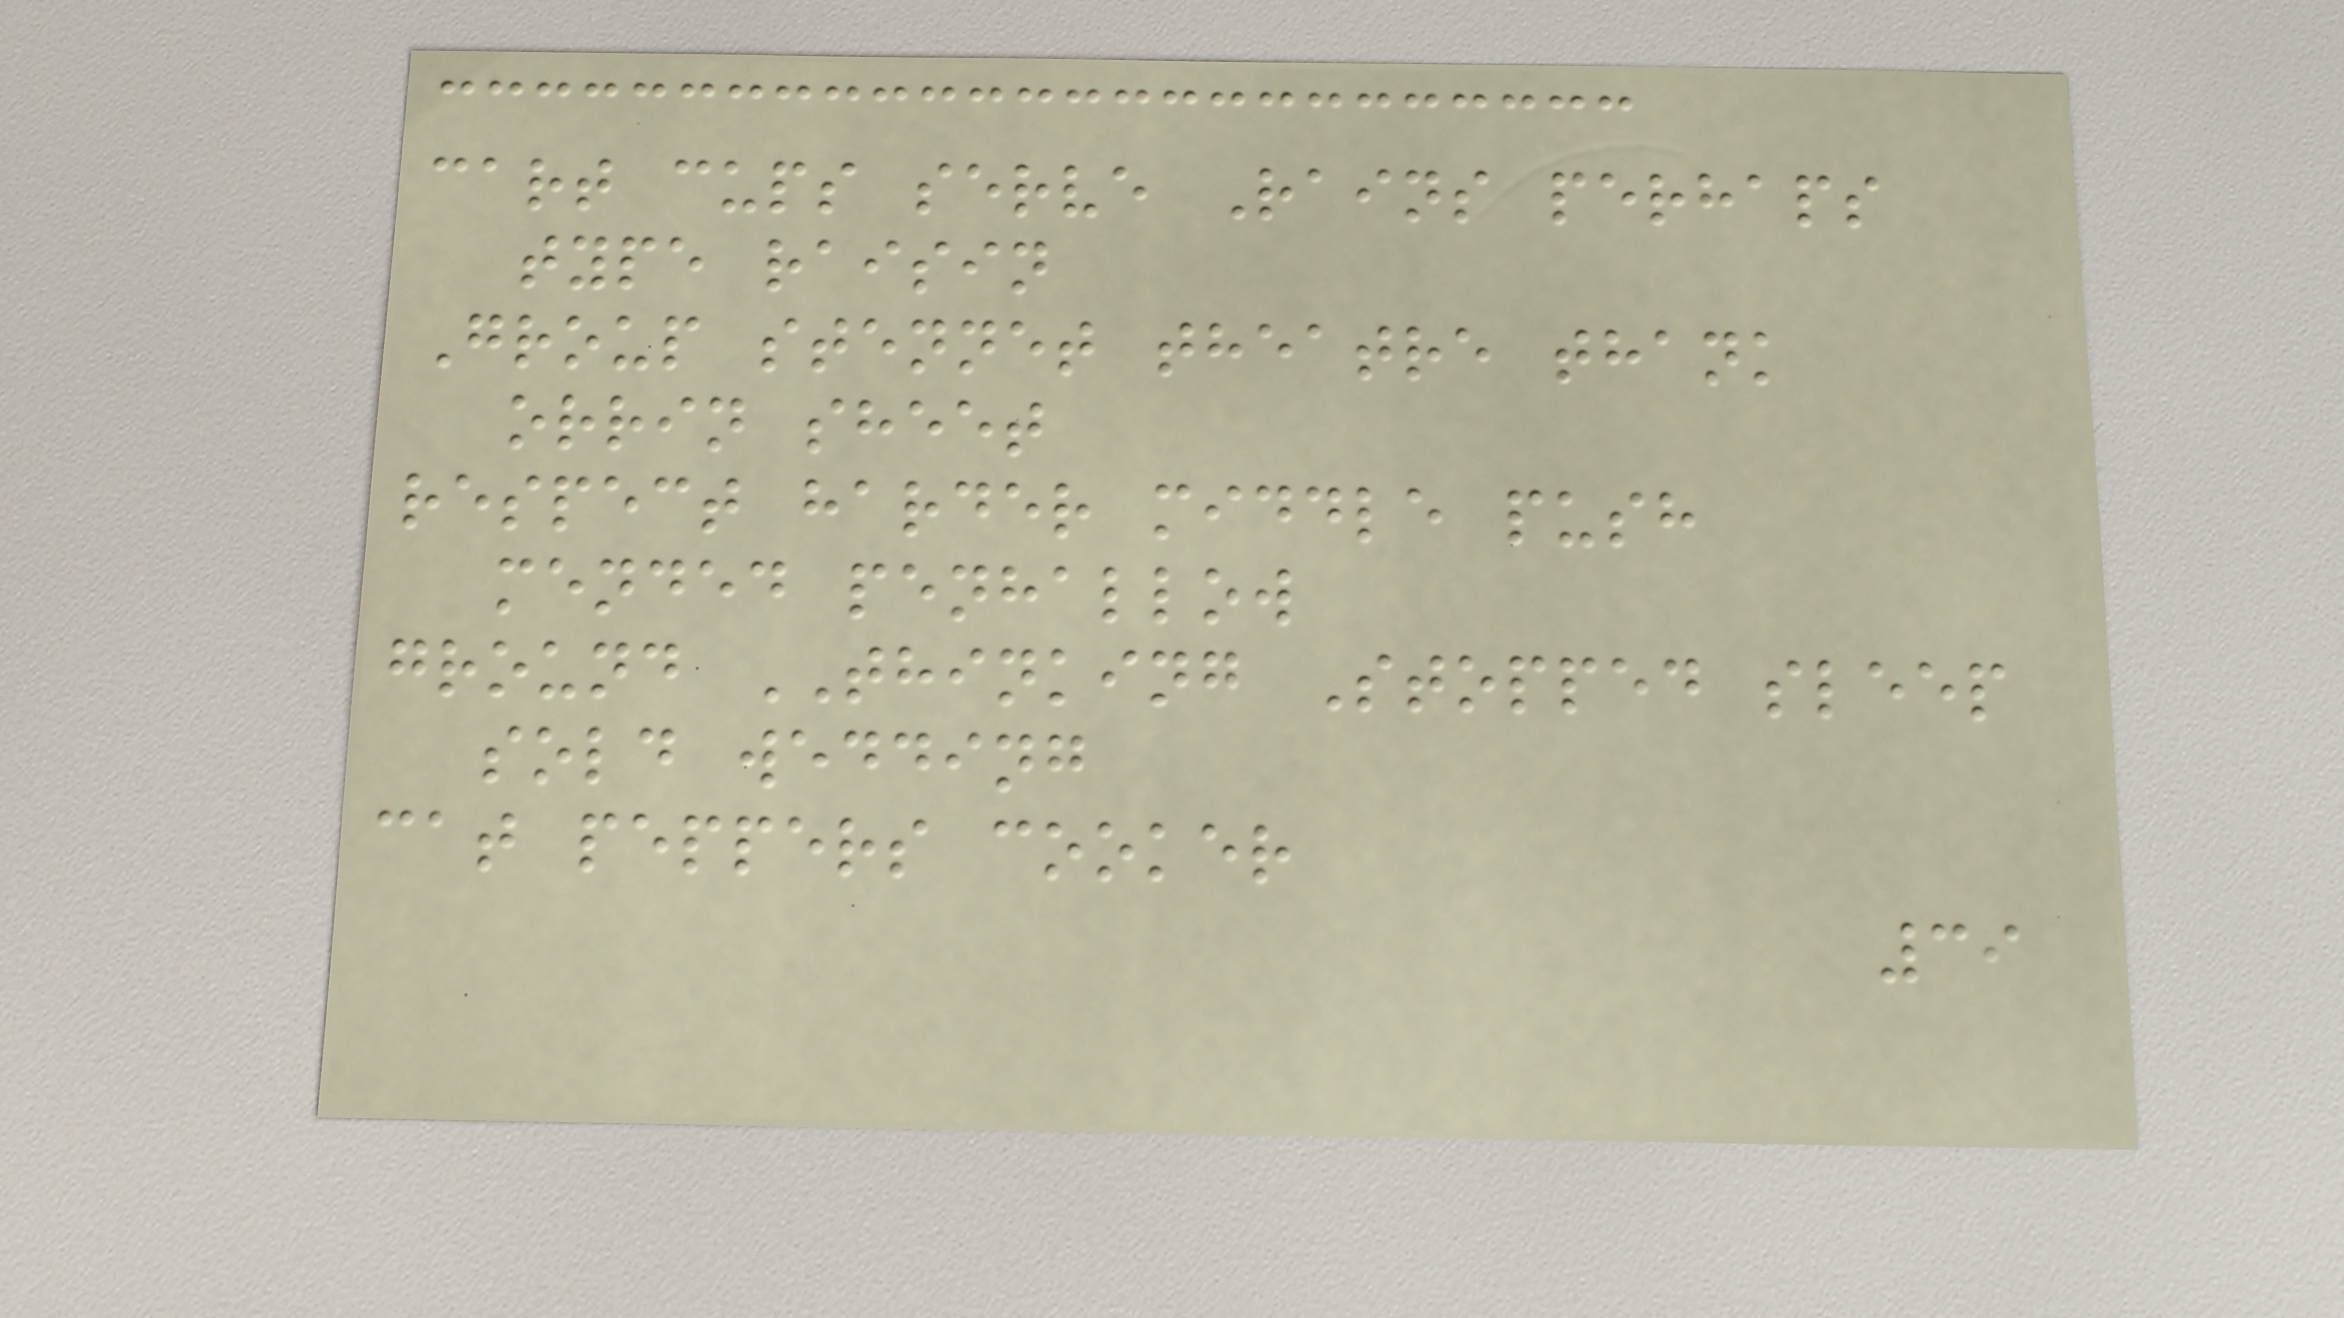cart cups serve Rains perhaps
type raisin
Group stennet theatre thank
orrin sheet
respect harder middle push
mended penhallow
ground THINKING Stopped sleep
sold wedding
cat peppers cooker
39
